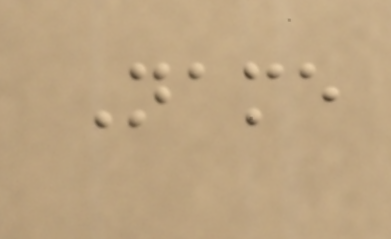Name
